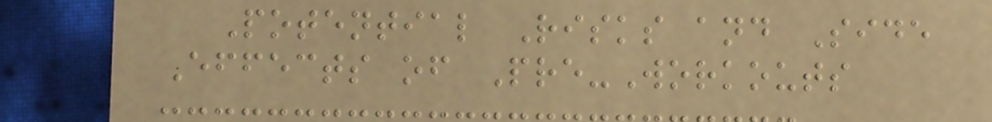Potential Risks and Side
Effects of Pre-Workouts
